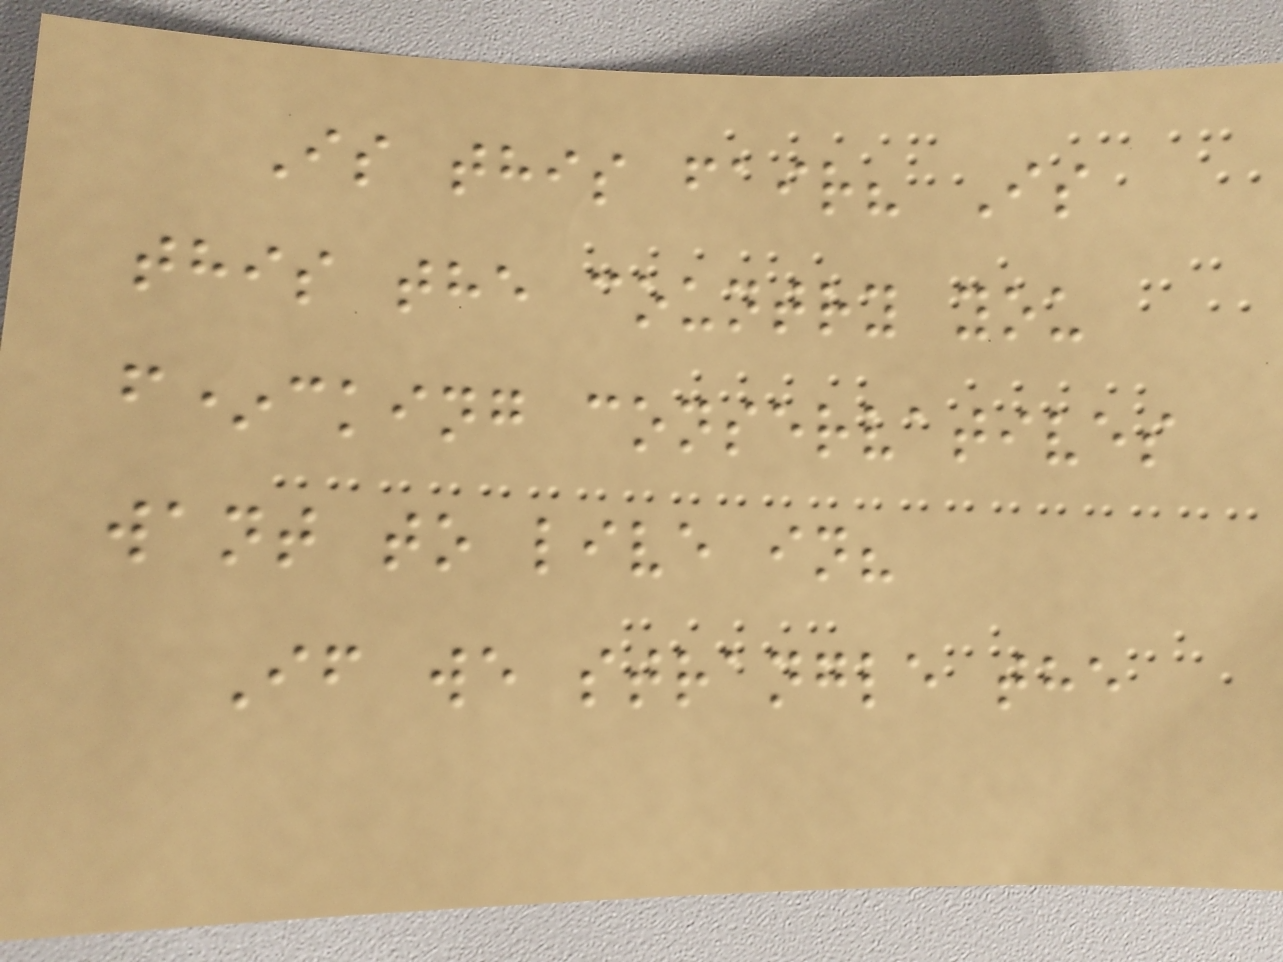Is this fair? Is
this the country you
f*cking conservatives
want to live in?
If we strangle the
